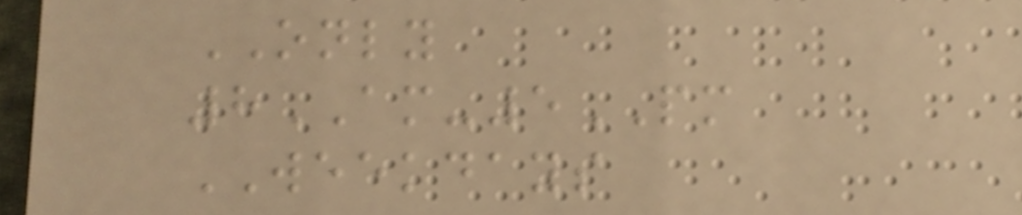ONLY
8AM-5PM
WEEKDAYS
